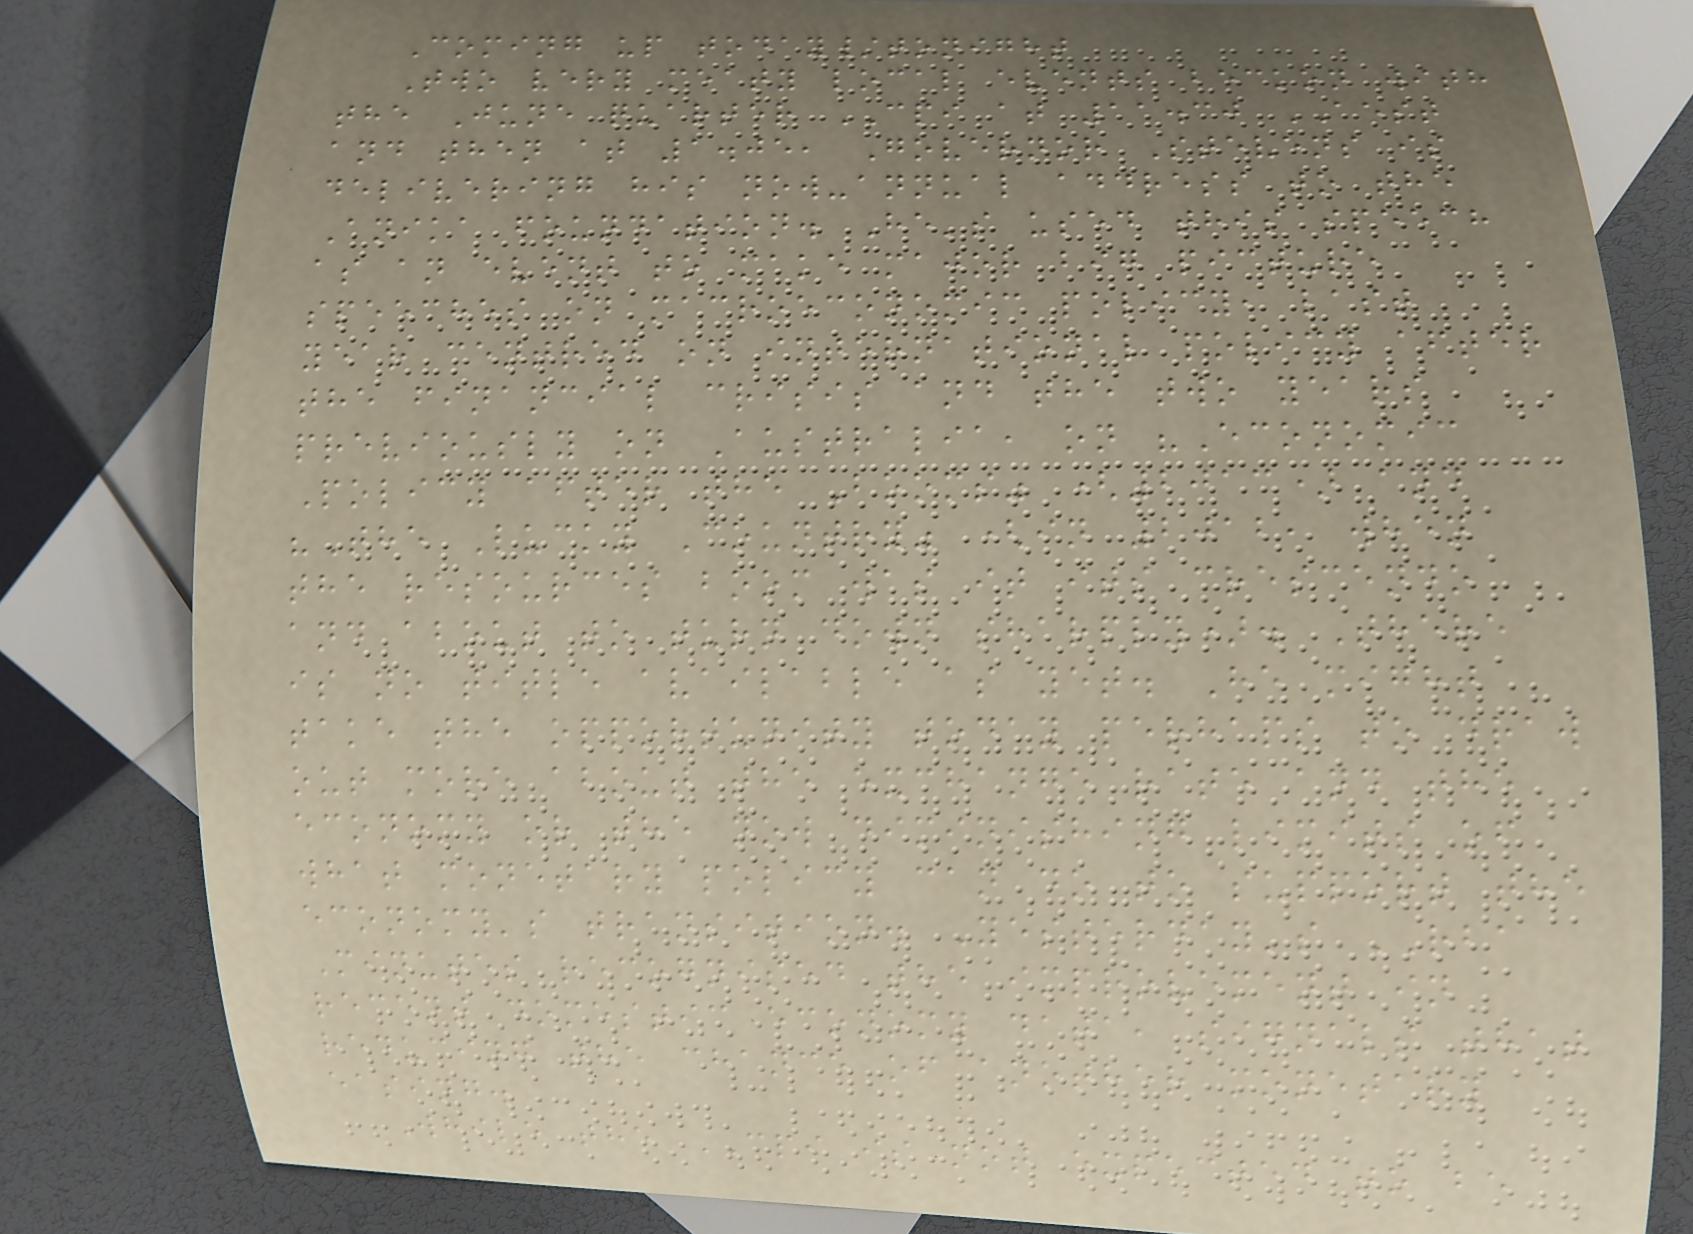Coming up today/tonight
Two very meaty local events beckon with
the June quarter CPI at 11.30 AEST
and then at 1.05, Governor Stevens is
delivering his now-annual address to the
Anika foundation. He's used this speech
as an event to make major big picture
speeches on macroeconomic policy, last
year centred on international policy after
the financial crisis and the two years
previously on Australia, on "Economic
Policy after the Booms" (2013) and
"The Lucky Country" (in 2012, when
the resources boom was it its crescendo
and about to turn down sharply). There
is no title available as yet. He might
take the opportunity today perhaps to draw
out more about the exchange rate and the
economy or the now diminishing limits of
what monetary policy can do to support the
economy's transition. Yesterday's RBA
Minutes recognised the improvement in
recent domestic economy data, signals that
reducing the chance of another monetary
easing.
While the CPI is not expected to be
